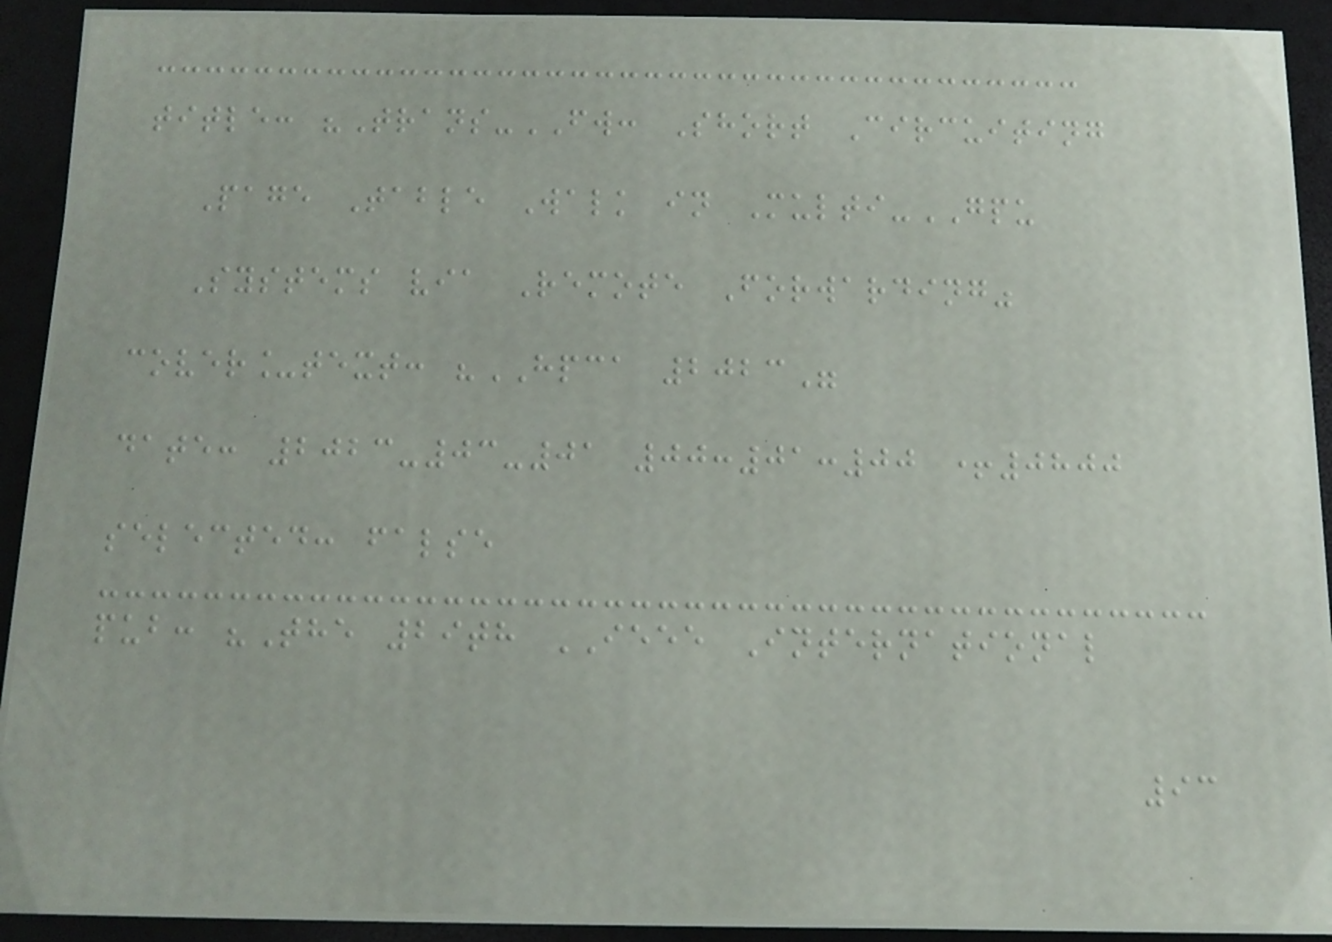title: "Trans-FW: Short Circuiting
Page Table Walk in Multi-GPU
Systems via Remote Forwarding"
cover_text: "HPCA 2023"
date: 2023-03-01 00:01:00 +0800
selected: false
pub: "The 29th IEEE International
93
